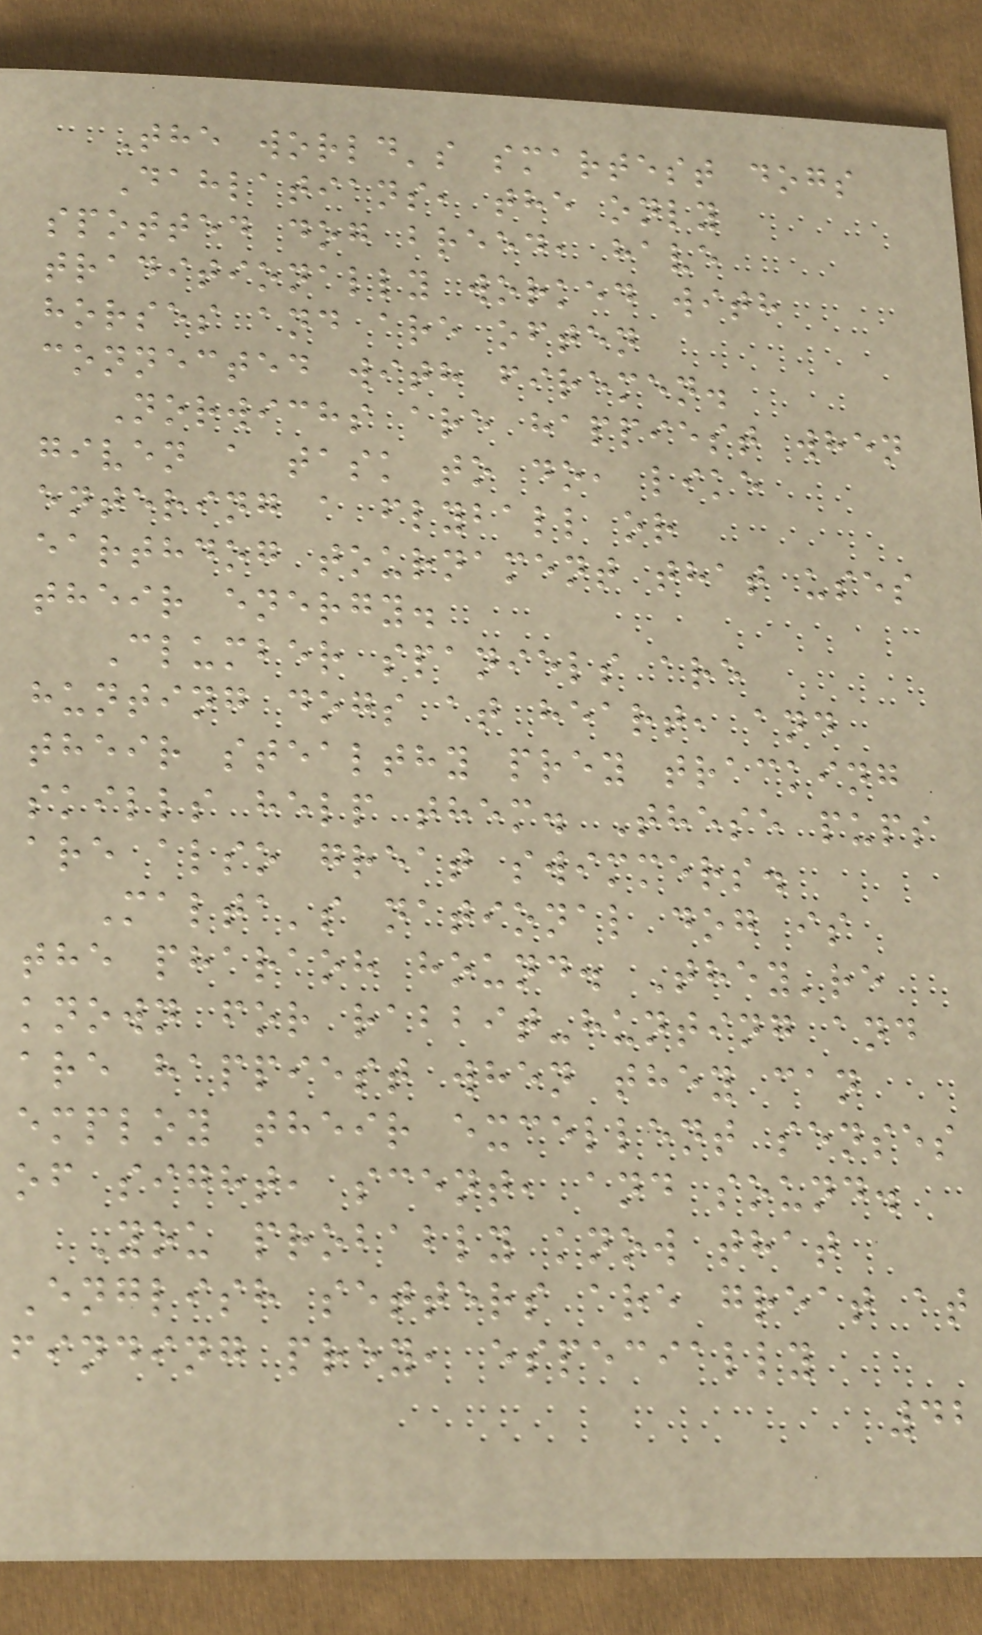The world's smartest dogs
Dahlatians, the only
spotted dog breed, have
traditionally worked with
horses and are often
connected with firemen.
Norwichs are happiest when
given a task to do, like
entering a flyball or
earthdog tournament that uses
their energy.
Clumber spaniels are
hunting dogs at heart, and
their stealthy prey tracking
skills help them. These pups
are also great swimmers.
Malta's national dog is
the pharaoh hound. They're
known for rabbit-hunting and
are happiest when they can
employ their excellent senses
of sight, scent, and sound.
You probably know that
English setters are great at
finding prey, especially
42
